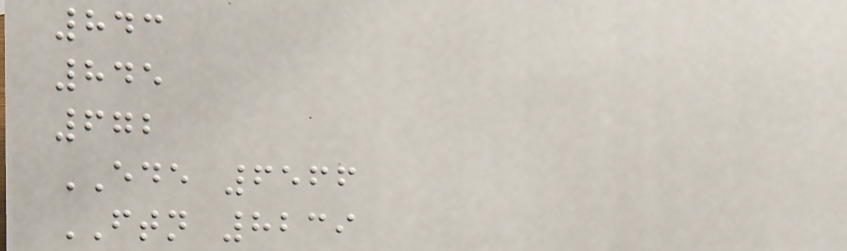843
845
672
EDE 6566
FTN 8239
